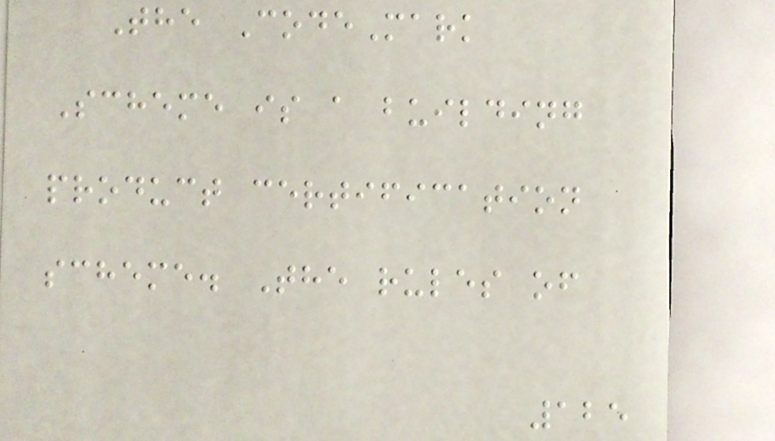The CodeMark
Scheme is a building
product certification
scheme. The rules of
125
